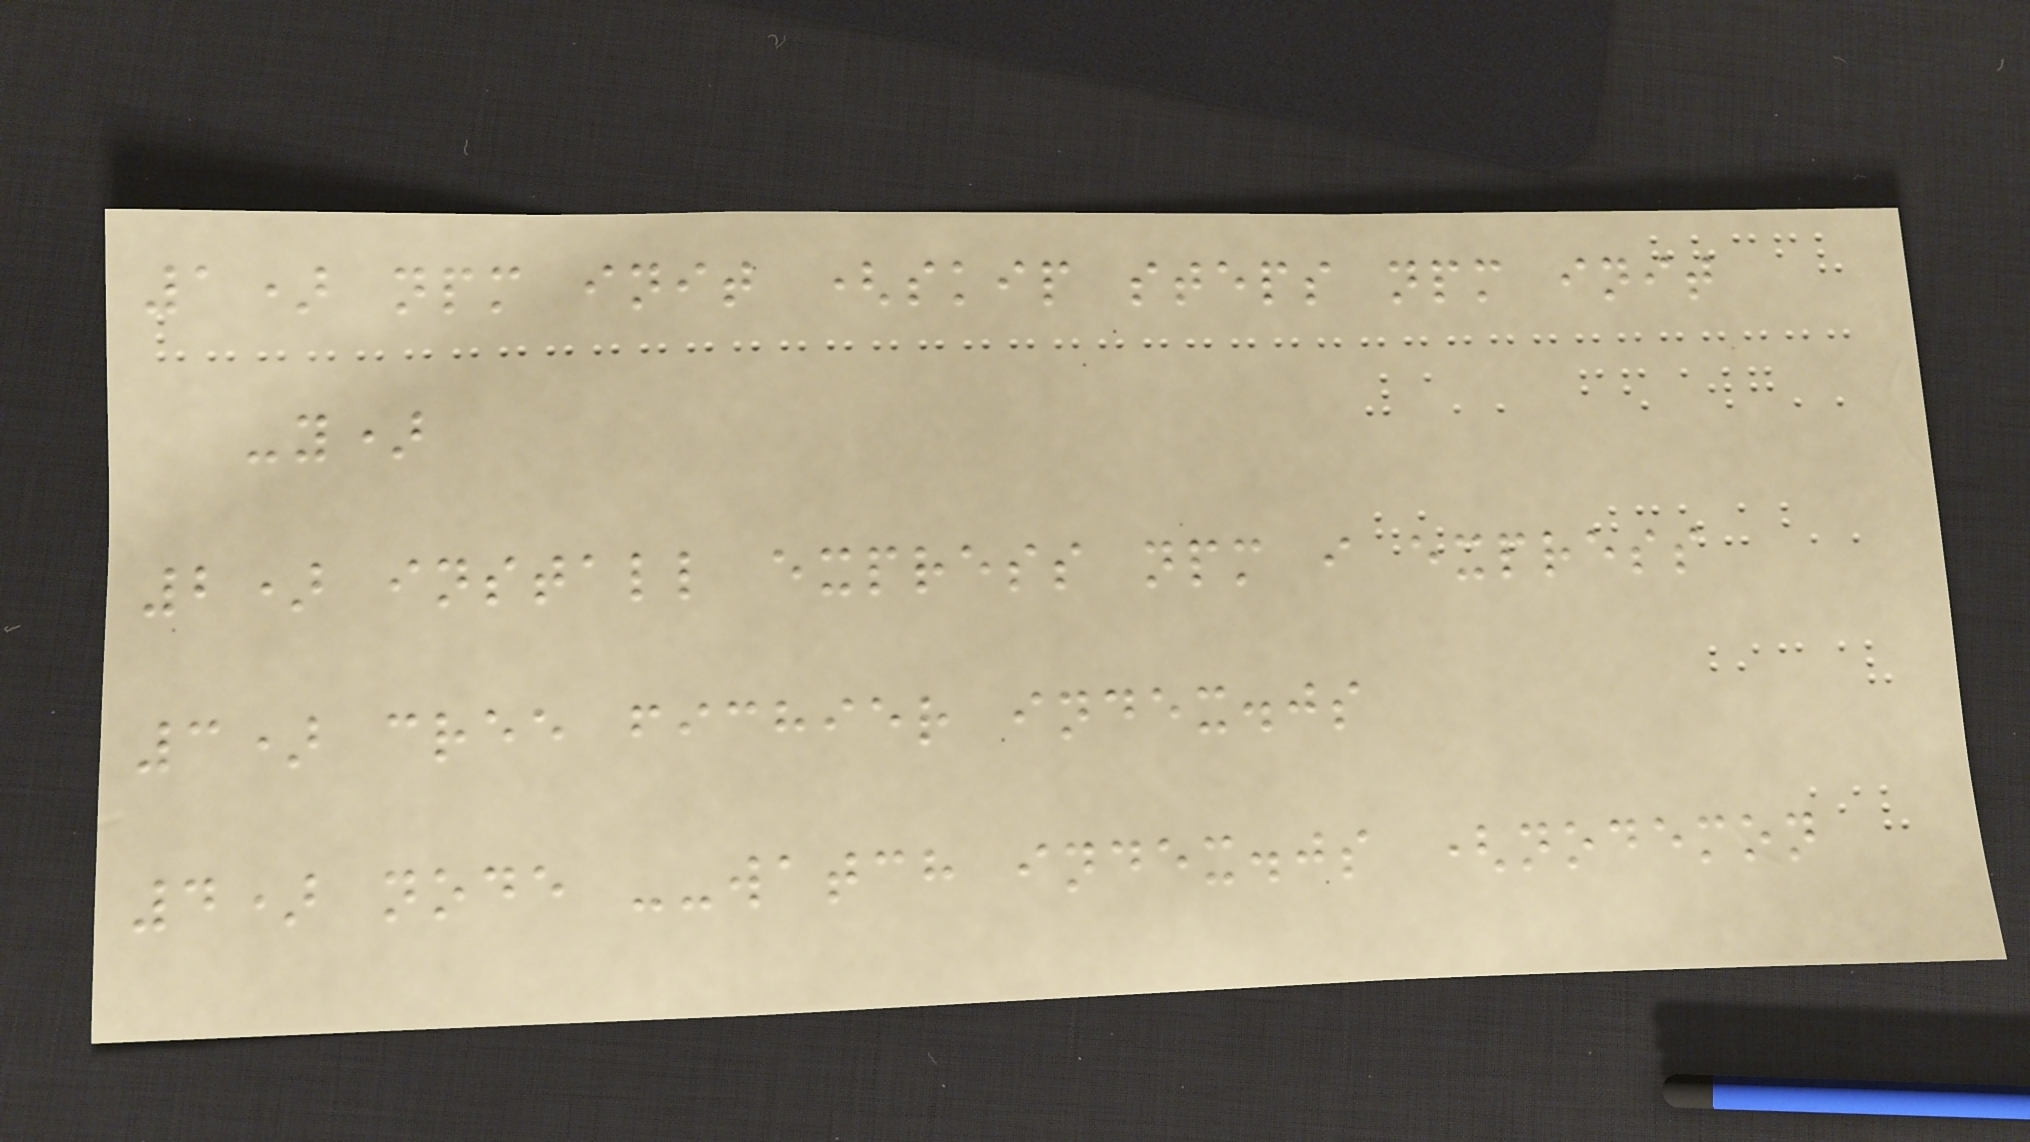1) npm init (skip steps npm init
-y)
2) install express npm i express
3) cree fichier index.js
4) node --watch index.js (nodemon
